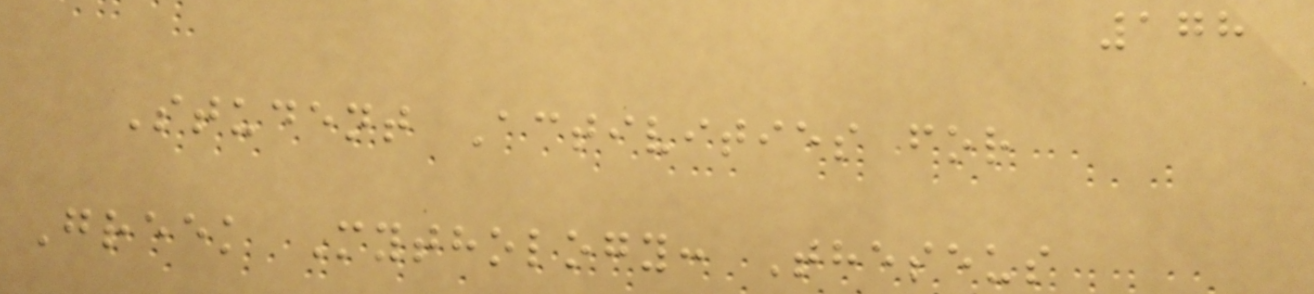178
Student Activities for
Greek Mythology: Theseus
